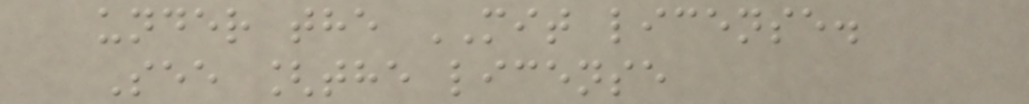under the MIT license.
See [the license
